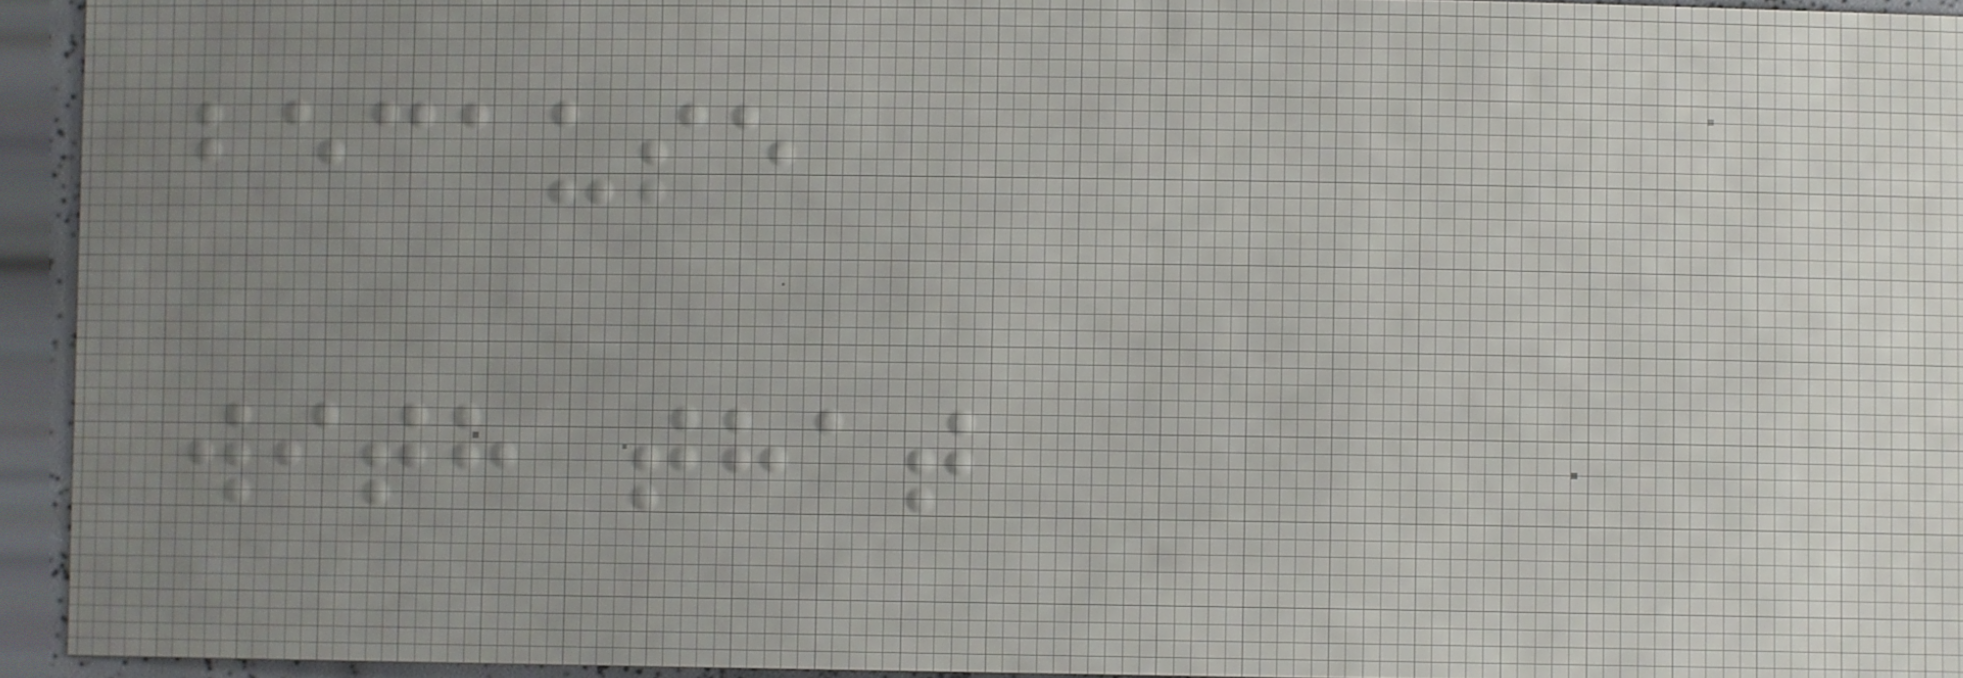because
with that
